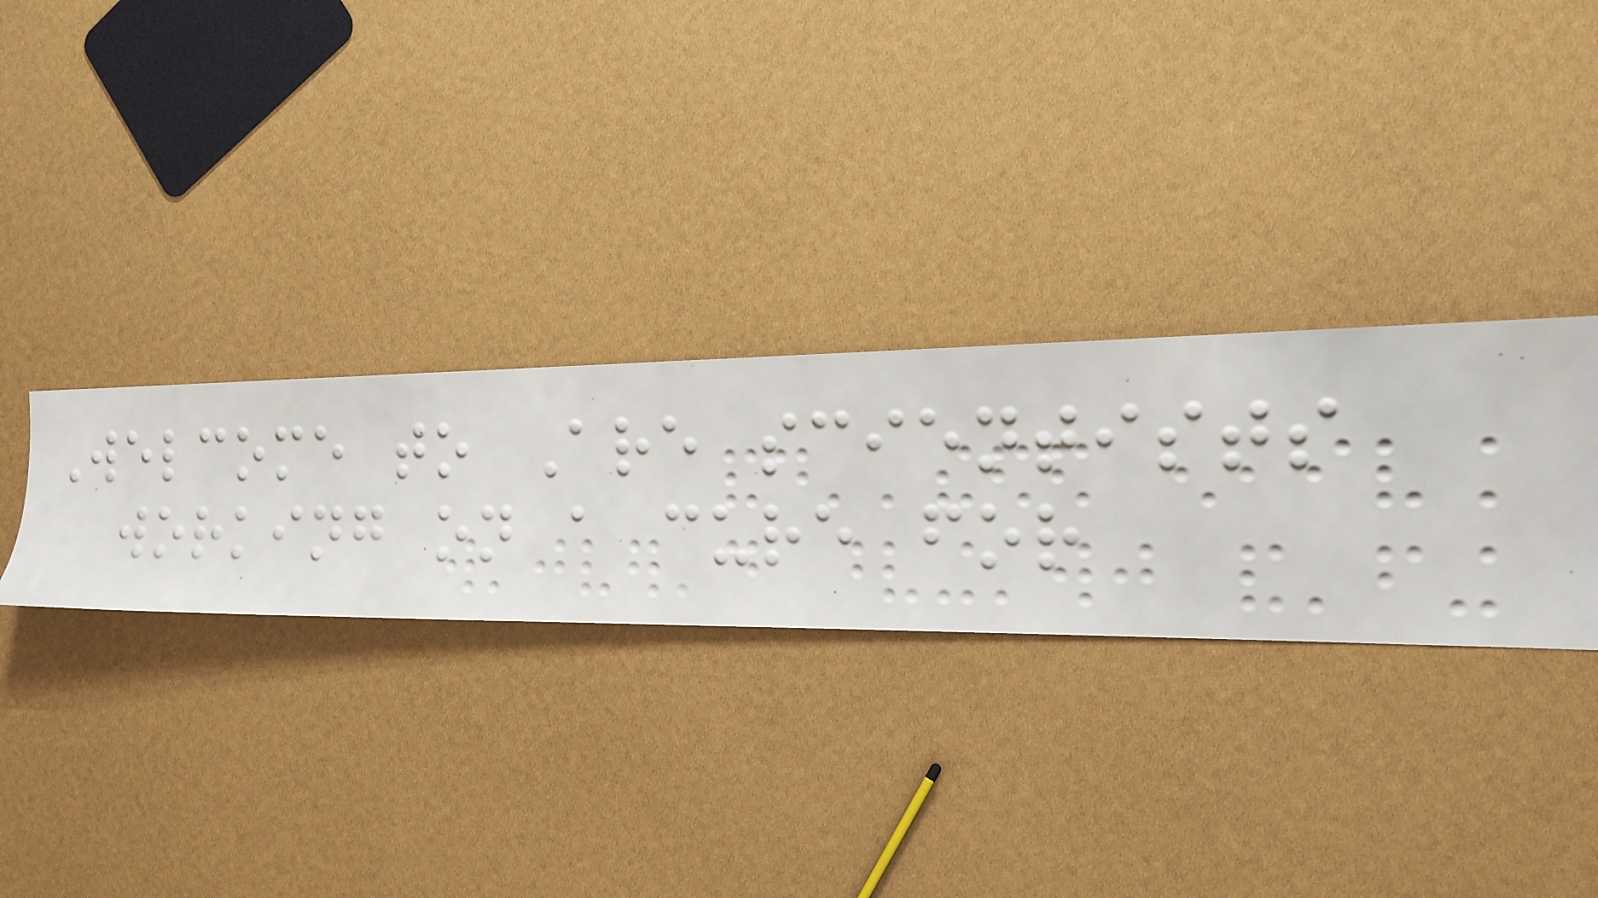Welcome to Are scientists
working on a cure for
